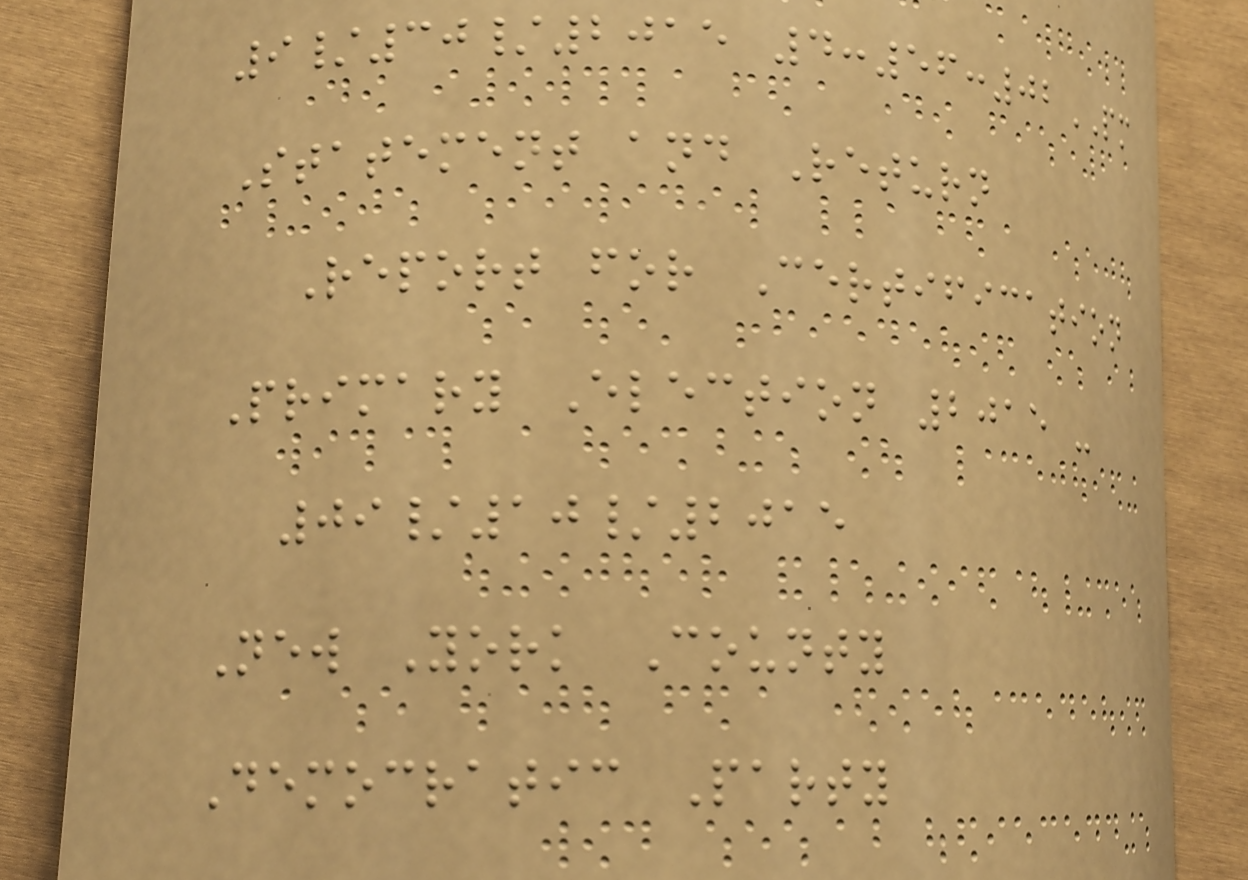9/30/2015 4:56:02PM
Statement and Return
Report for Certification
Primary Election 2015 -
09/10/2015
New York County
Democratic Party
